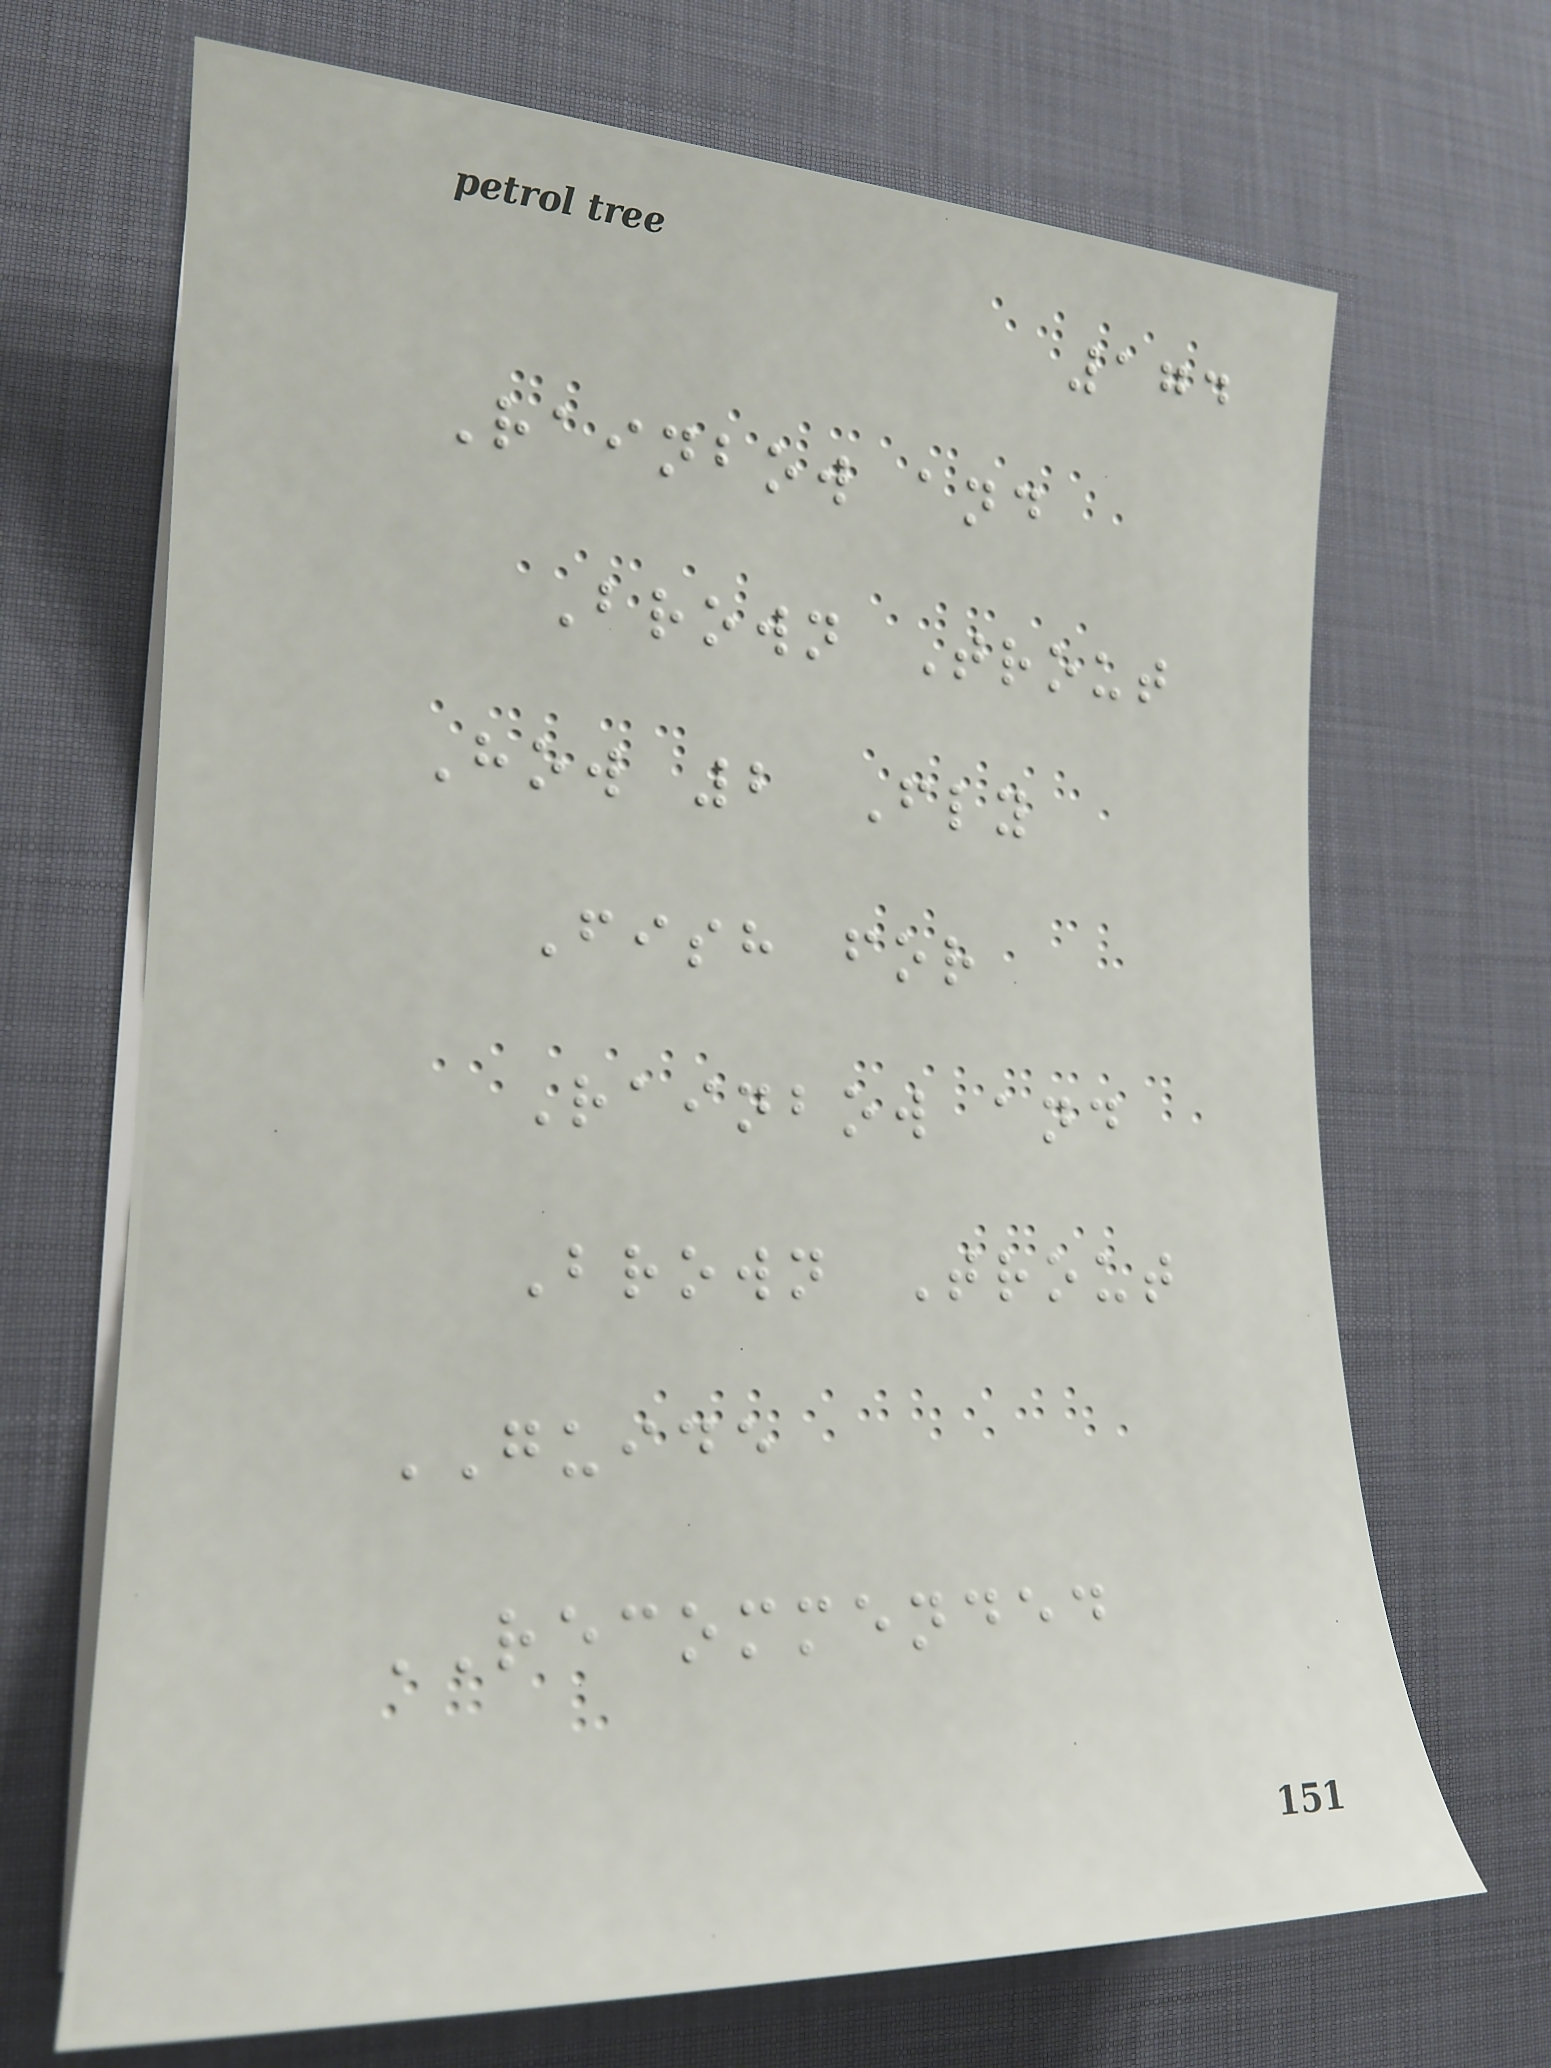174
Rainbow and
Brown Trout
How 2 Fly
Fish for
Rainbow and
Brown Trout
GUIDE
RECOMMENDED
